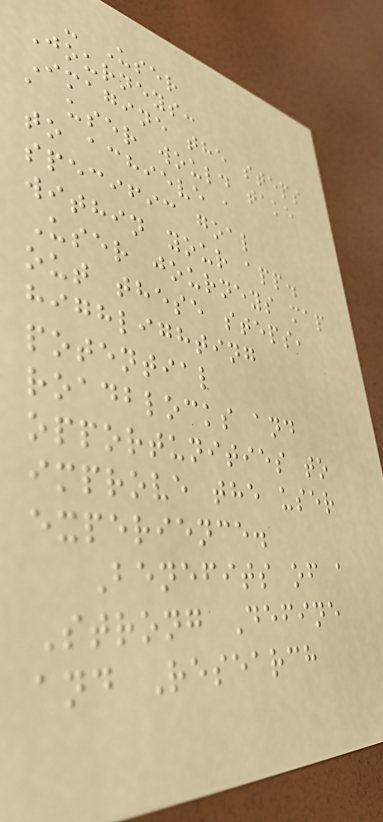- User
Journeys:
Imagine the steps
a user would take
to achieve a
specific goal
within your app.
User journeys map
out these steps,
highlighting
potential
roadblocks and
opportunities to
improve the user
experience.
Benefits of a
Strong Define
and Research
